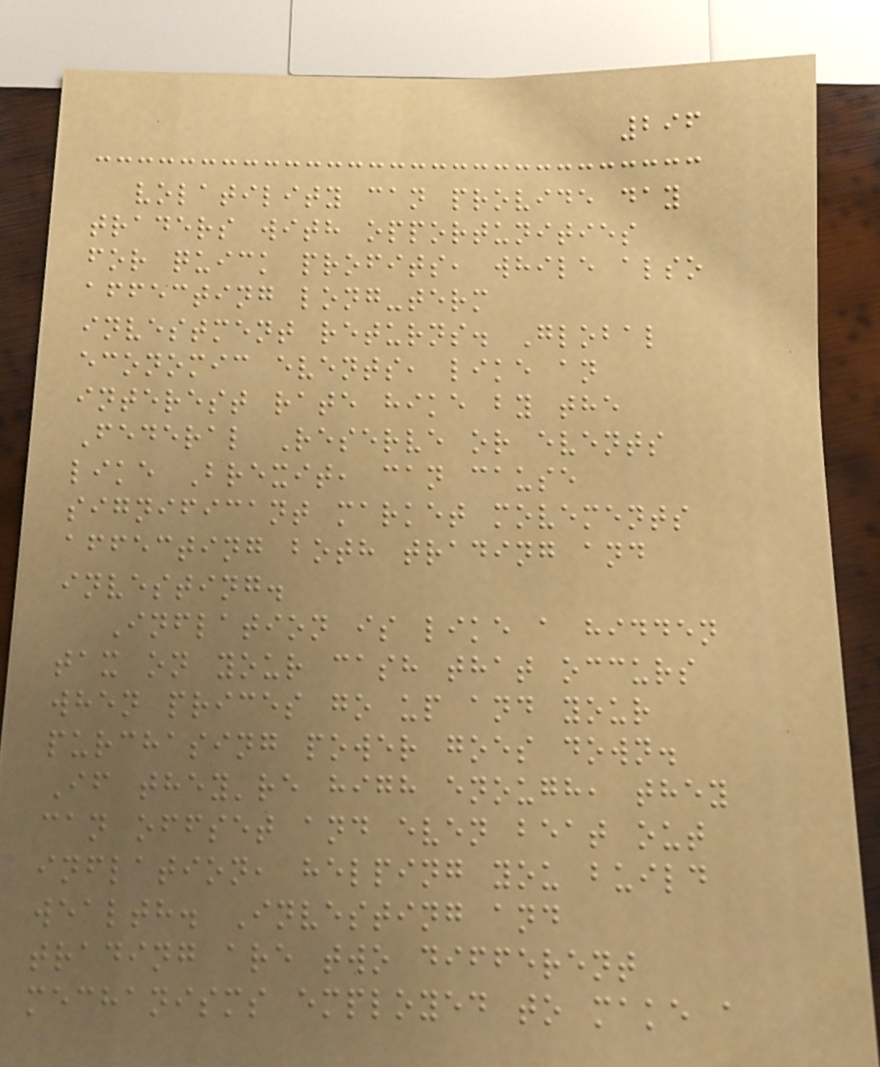296
volatility can provide day
traders with opportunities
for quick profits, while also
affecting long-term
investment returns. Global
economic events, like an
interest rate hike by the
Federal Reserve or events
like Brexit, can cause
significant market movements
affecting both trading and
investing.
Inflation is like a hidden
tax on your cash that occurs
when prices go up and your
purchasing power goes down.
If they're high enough, they
can offset and even beat out
inflation, helping you build
wealth. Investing and
trading are two different
mechanisms employed to make a
